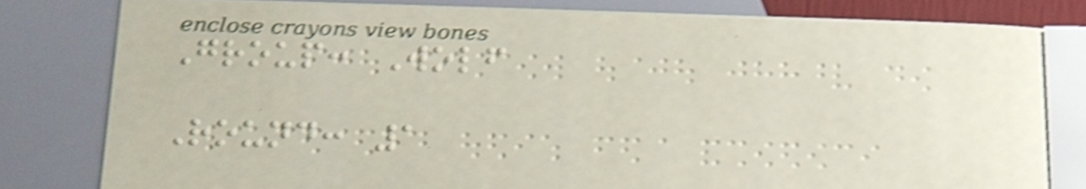Group: Wolf
Round: 1
